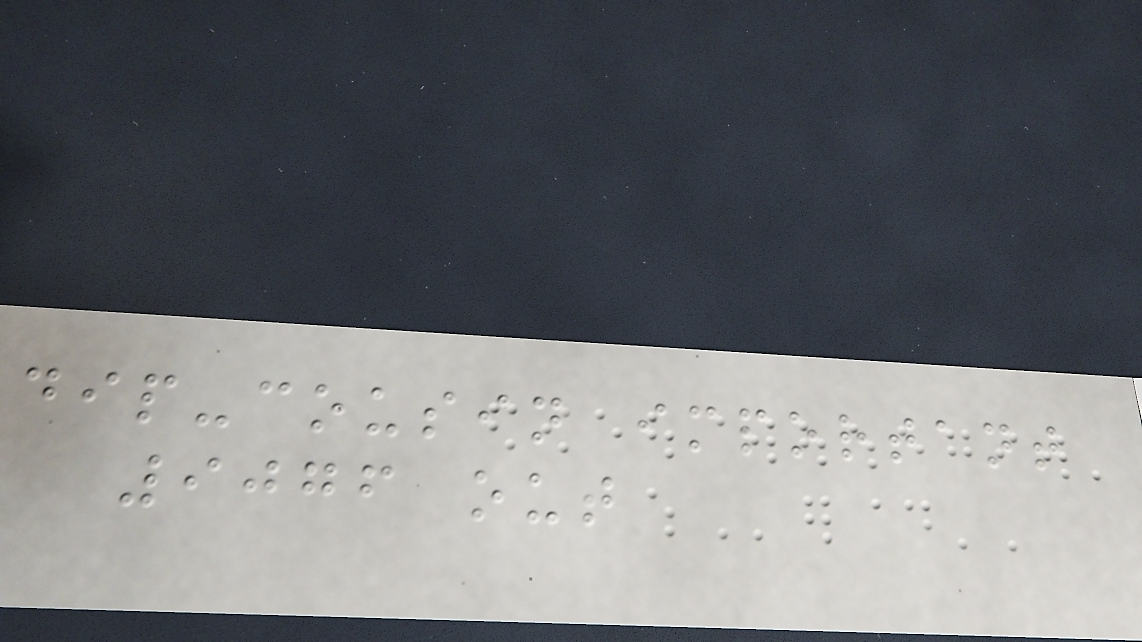dip-cousin important
9076 out
